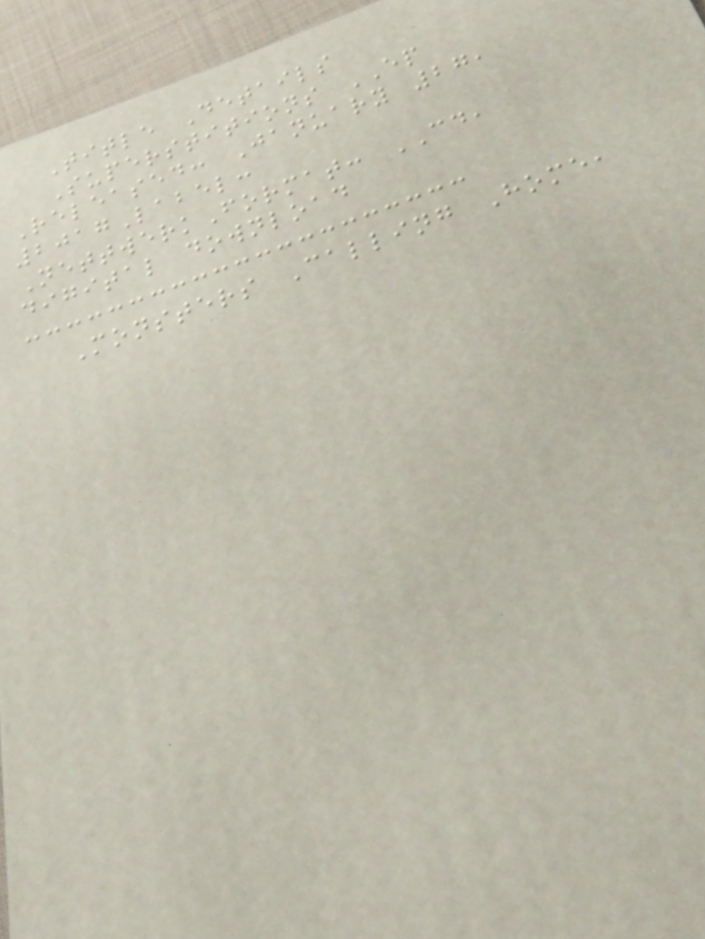Title Details
Superstitions EP
Released: January 27,
2017Label:
NettwerkFormat: CD,
digital download
Monsters Calling Home,
